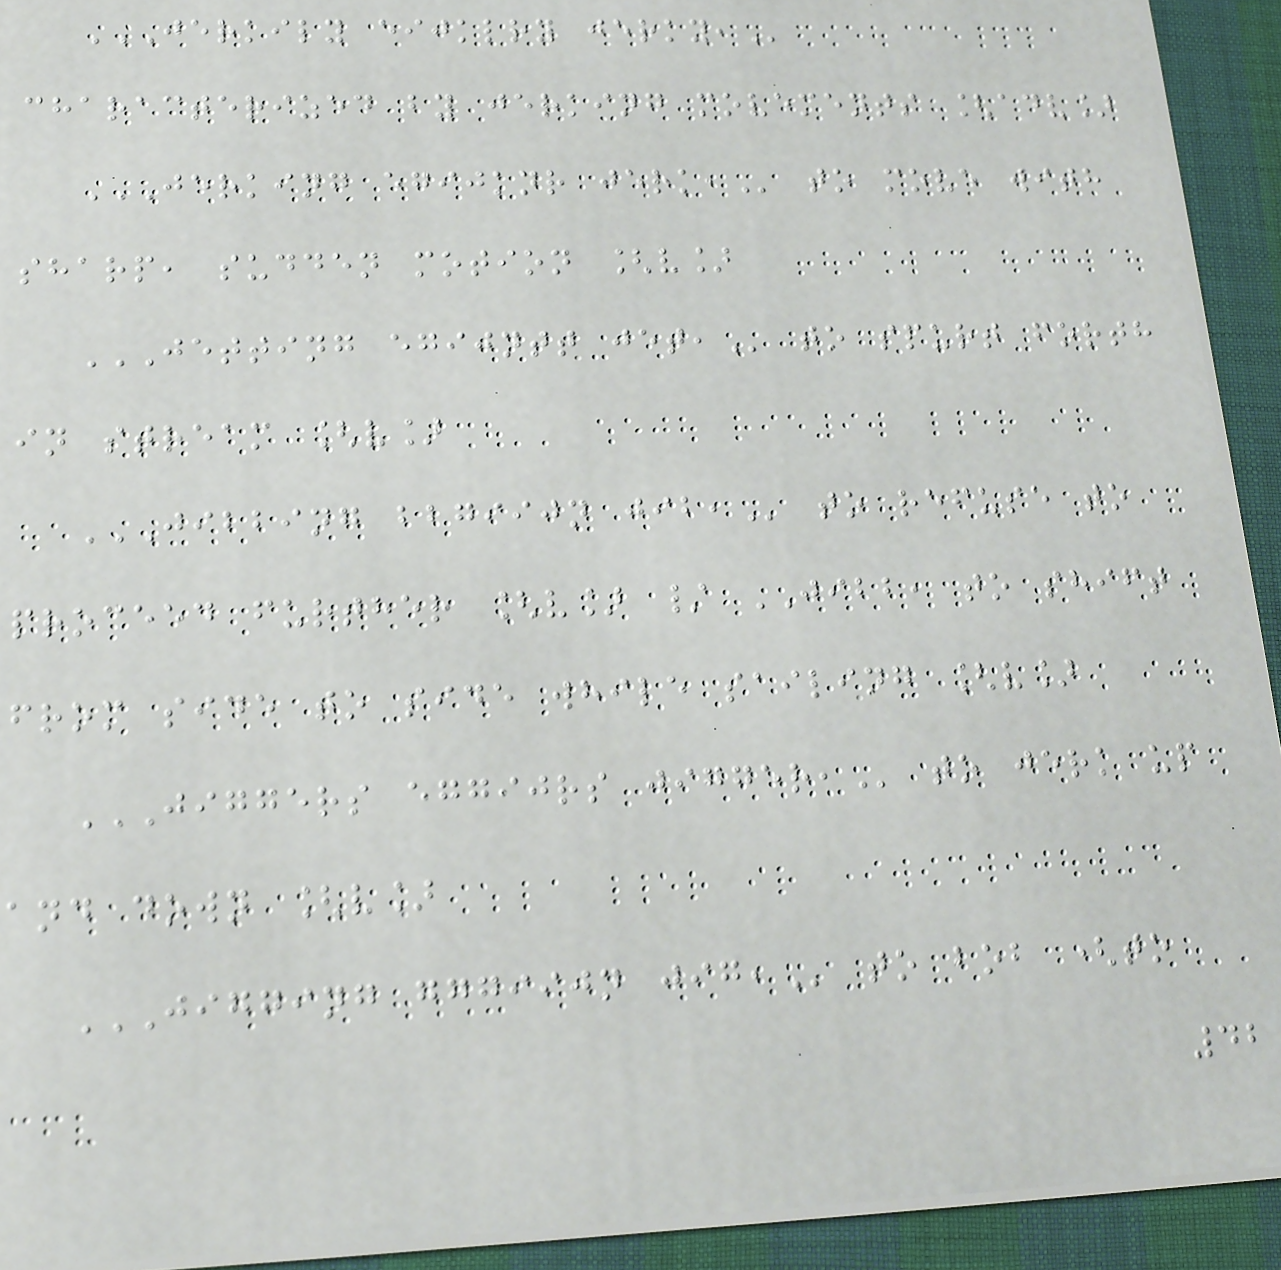JERKILY EIJKLRY JERKY,
characterized by jerking movements [adv]
JERKING EGIJKNR JERK, to move with
sharp, sudden motion [v]
JETTING EGIJNTT JET, to spurt forth
in stream [v]
JIBBING BBGIIJN JIB, to refuse to
proceed further [v] / JIBB, to shift
from side to side while sailing [v]
JIGGERS EGGIJRS JIGGER, to jerk up
and down [v]
JIGGING GGGIIJN JIG, to bob (to
42
